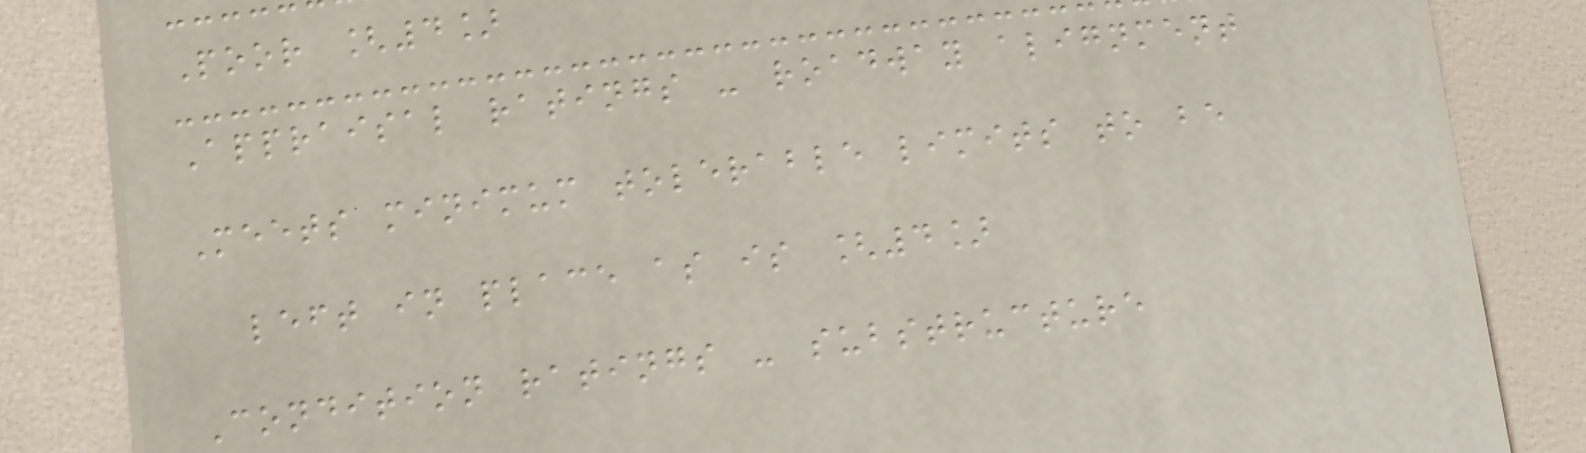Poor [4]
Appraisal ratings - roadway alignment
Meets minimum tolerable limits to be
left in place as is [4]
Condition ratings - substructure
